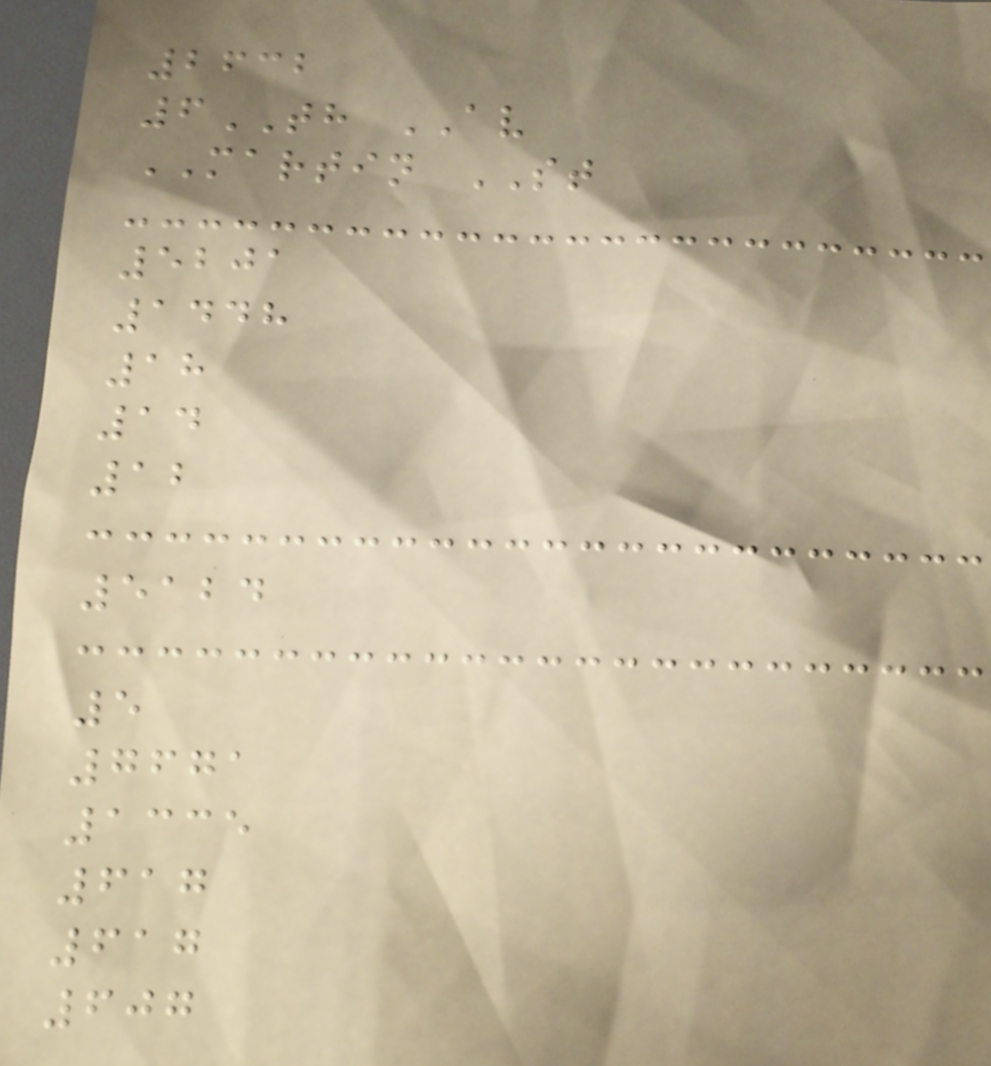2632
6TH AV
MARTIN ST
5201
1448
18
14
12
5124
5
7671
1335
617
617
607
